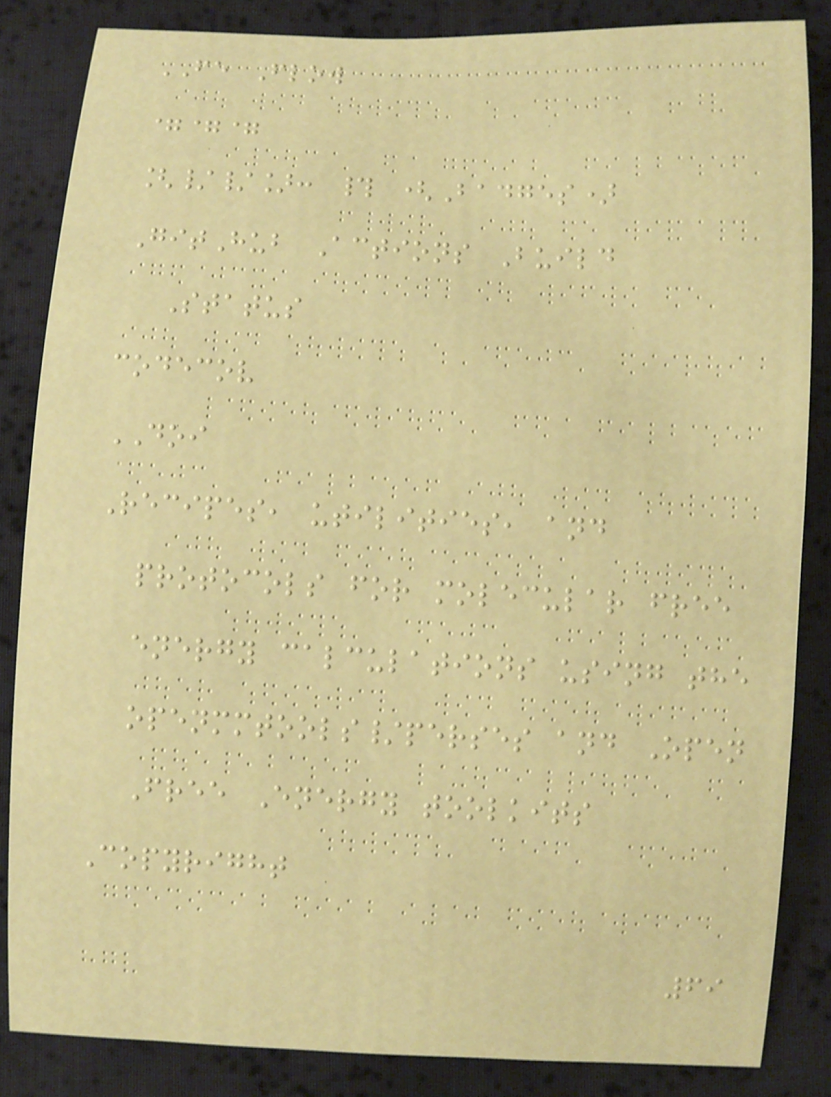FE Flow
===
[//]: # (Badges)
GitHub Actions Build
Status
codecov
DOI
Recipes, utilities, and
protocols for molecular free
energy calculations using the
openmmtools/perses and Open
Free Energy toolkits
Copyright
69
